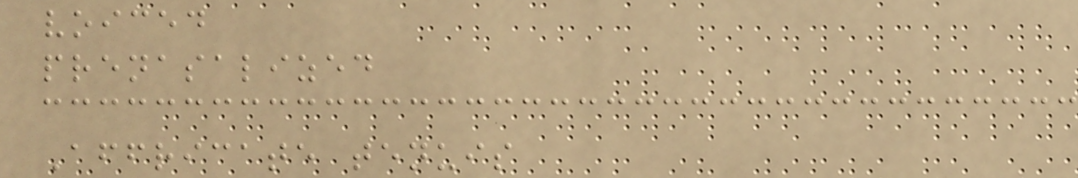voiced
prenasalized
Affricate tenuis
